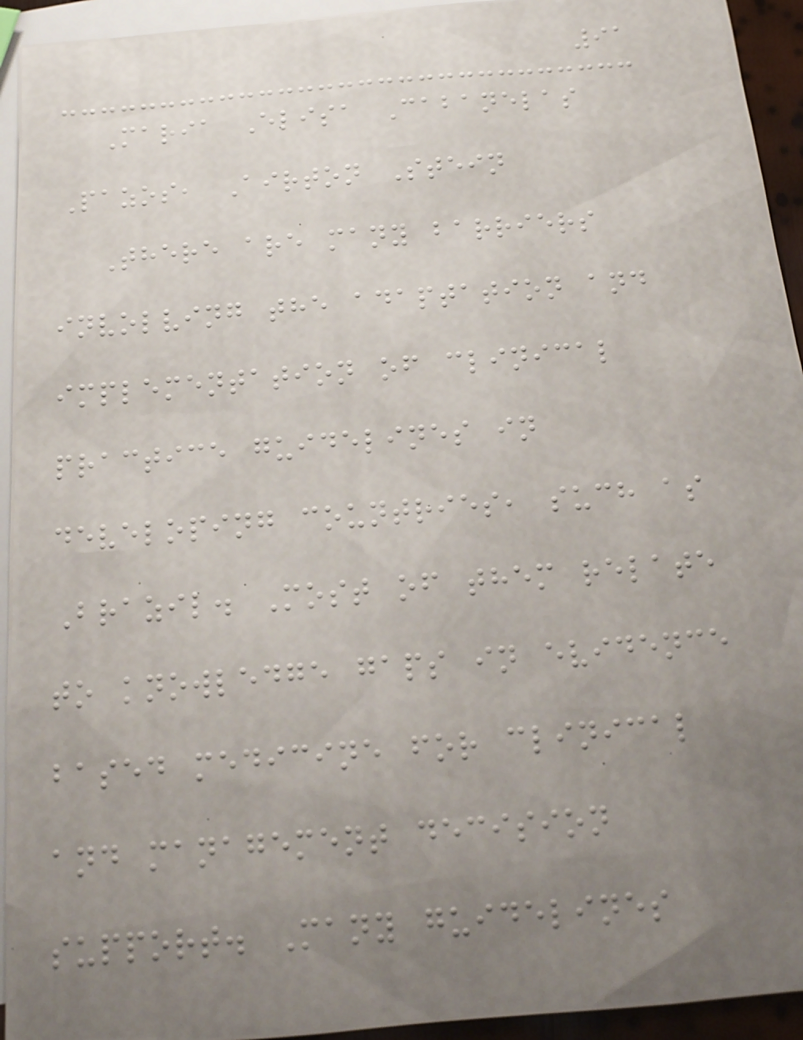91
Maria Elisa Cabanelas
Pazos, Airton Stein
There are many barriers
involving the adaptation and
implementation of clinical
practice guidelines in
developing countries, such as
Brazil. Most of them relate
to knowledge gaps in evidence
based medicine for clinical
and management decision
support. Many guidelines
